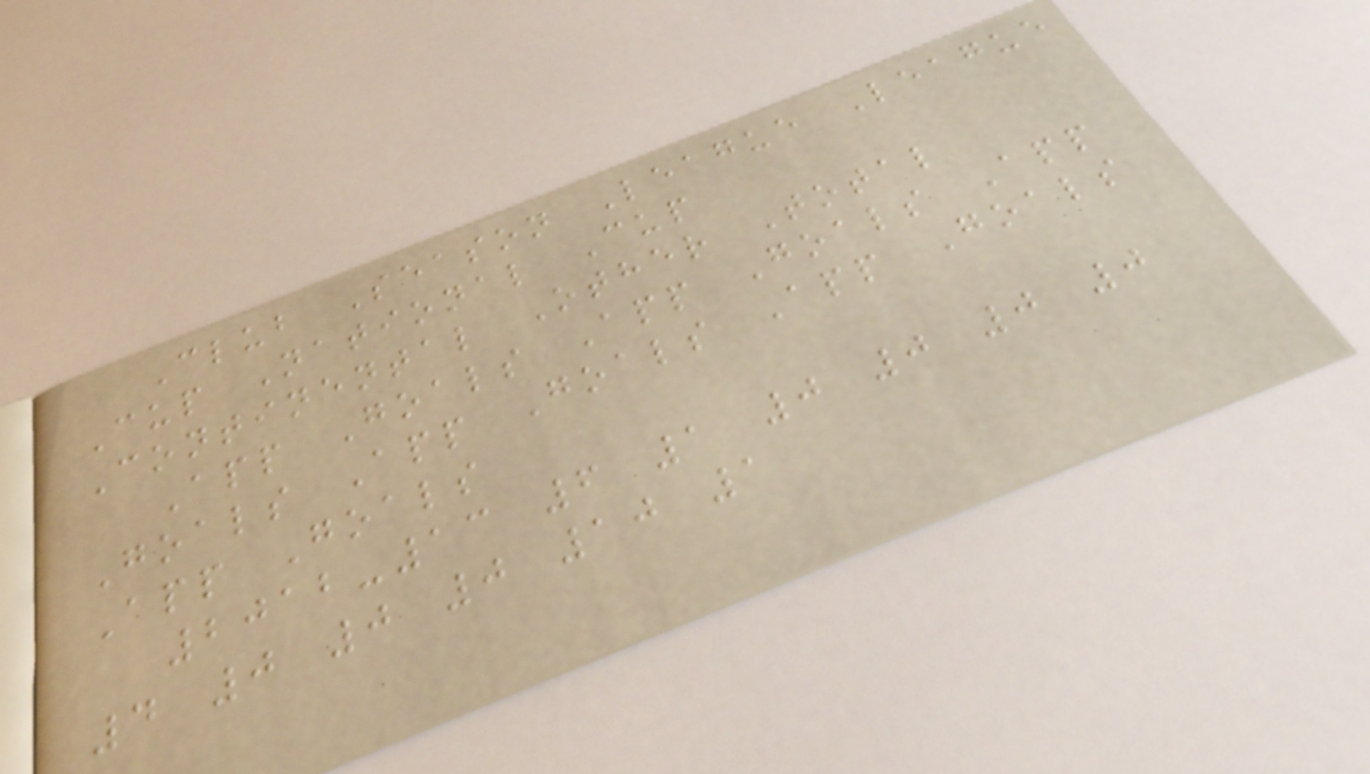Club Season League League
Cup National Cup
Continental Other Total
App Goals App Goals App
Goals App Goals App Goals
App Goals
2012-13 6 1 0 0 0 0
4 0 0 0 10 1
